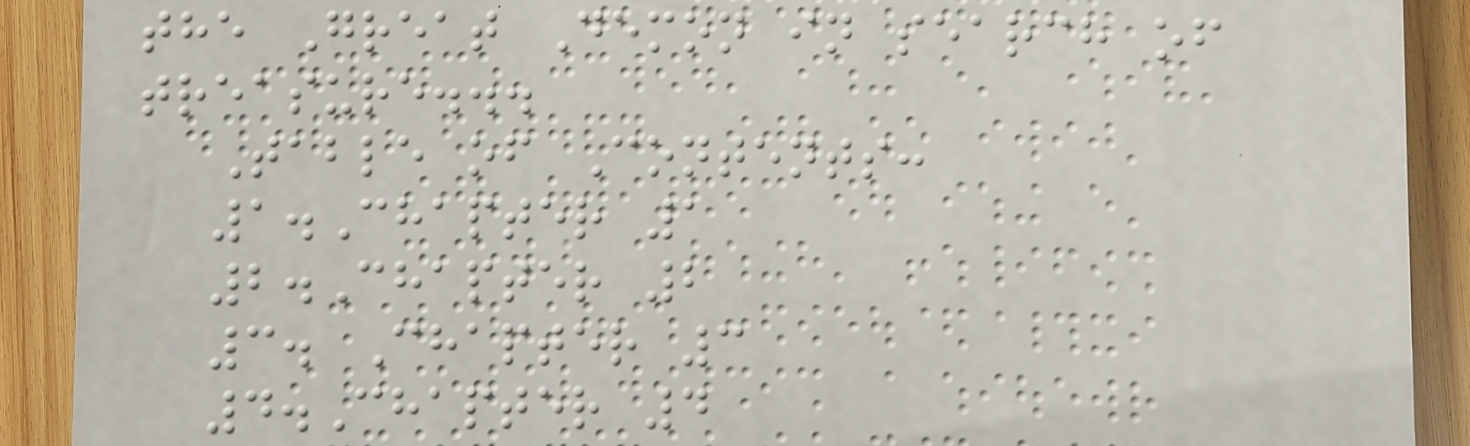the Great Demon in search of
treasure...
Table of Contents:
1.Chapter 1
2.Chapter 2
3. Chapter 3
4.Chapter 4
